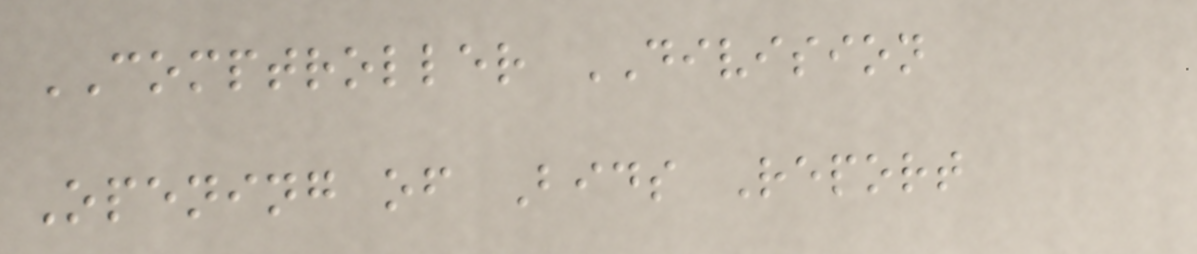COMPTROLLER DIVISION
Opening of Bids Report
